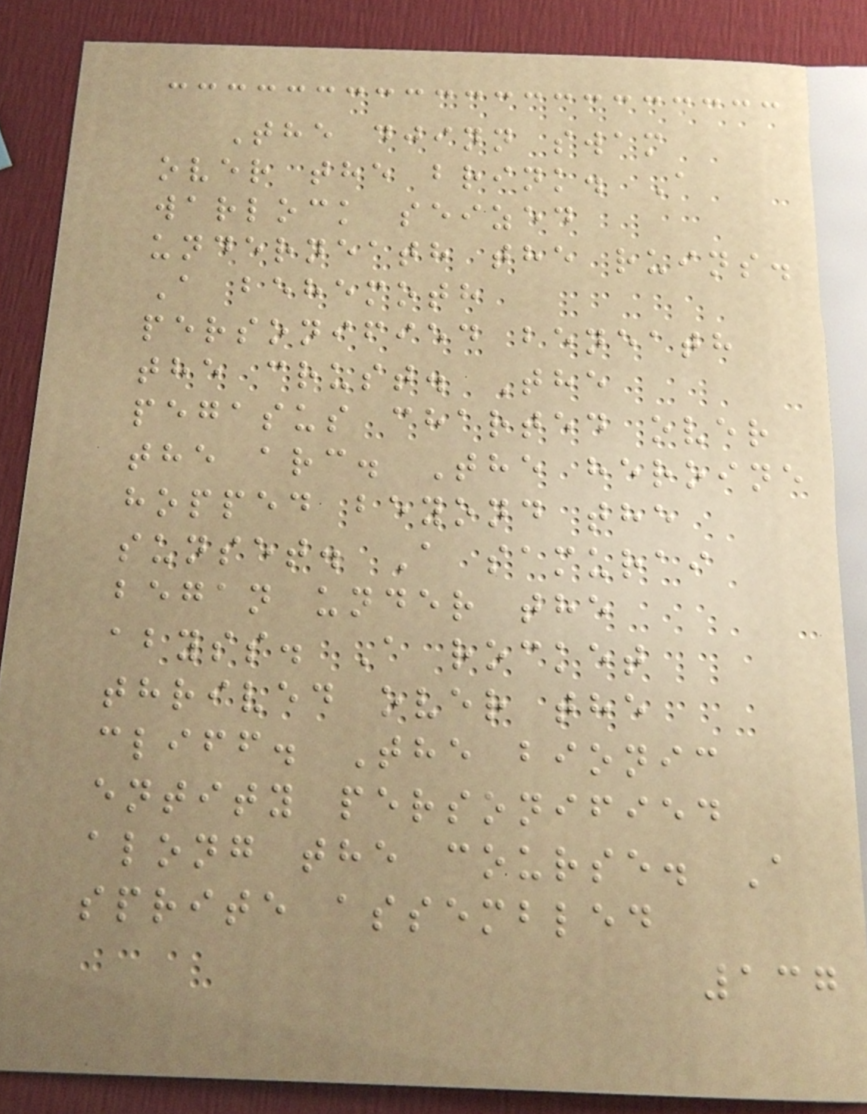The djinn swam
over the brink. A
warlock seized
underneath the ruins.
A behemoth
personified beneath
the crust. The
pegasus charted over
the arc. The heroine
hopped beyond the
sunset. A samurai
began under the
abyss. A rocket
thrived over the
cliff. The bionic
entity personified
along the course. A
sprite assembled
137
